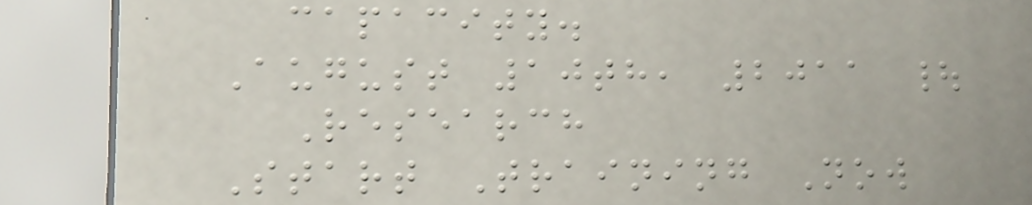capacity.
August 10th, 2011 |
Research
Start Training Now
